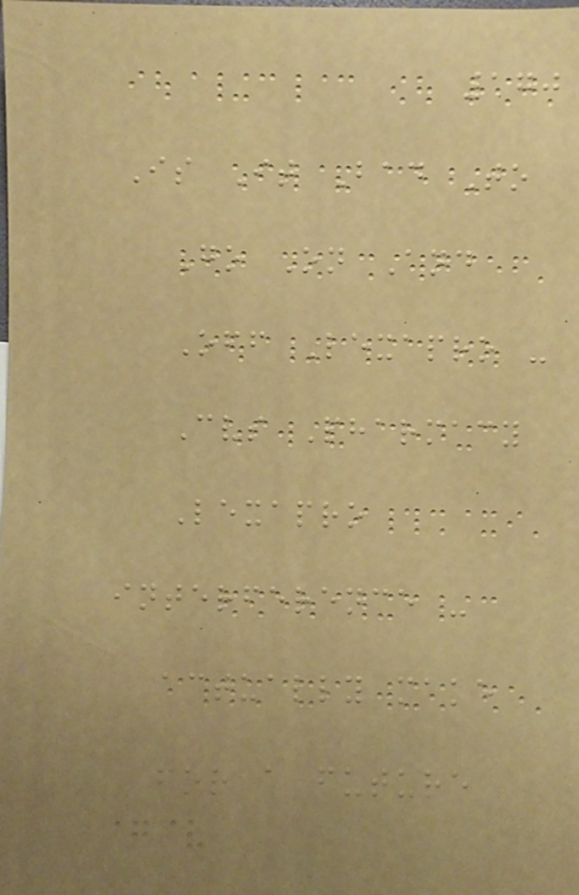170
Is It Bad To
Go On And
Off Lexapro -
Cvs Pharmacy
Lexapro
interference -
actually make
for a future
